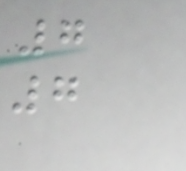7
7
